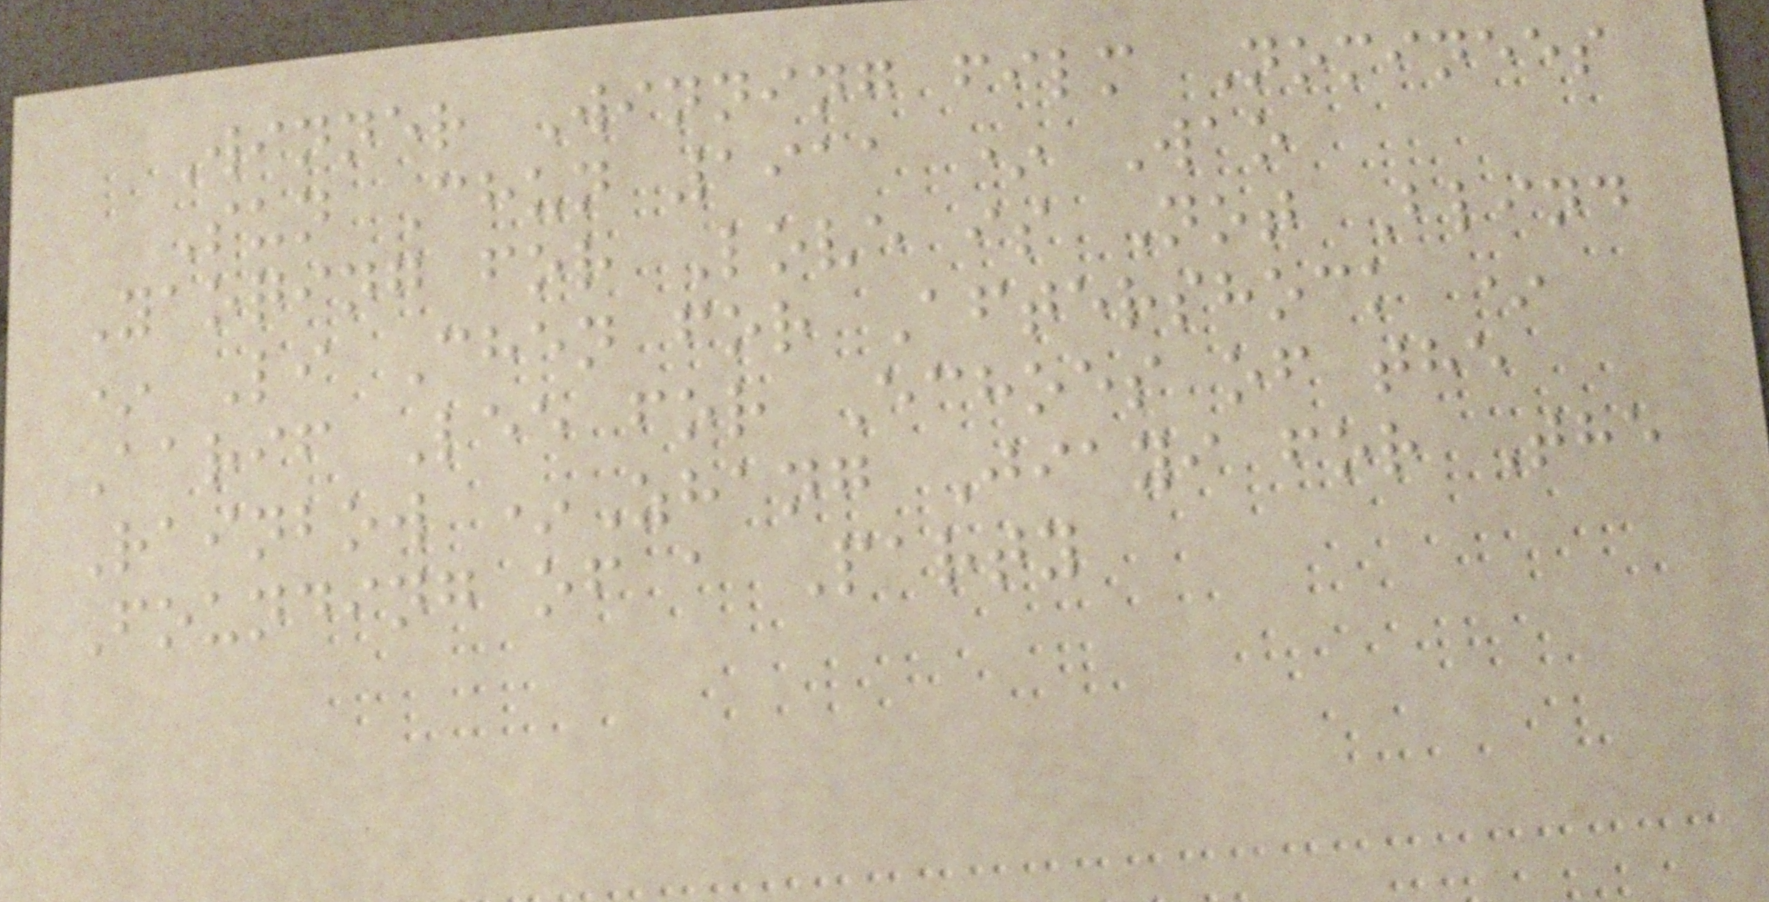Winner Winning film Nominees
Sun Chun 1911 * Wao
Yaoqing for Love is Not Blind
* Li Chen for Aftershock *
Aarif Lee for Echoes of the
Rainbow *Zhang Jiayi for The
Founding of a Party
